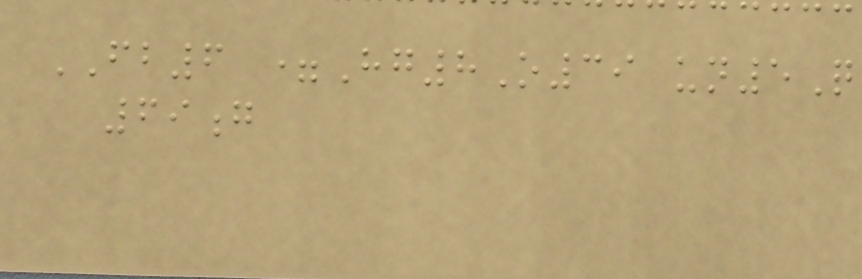FB6 =Hg8O39 un5Q
69g
